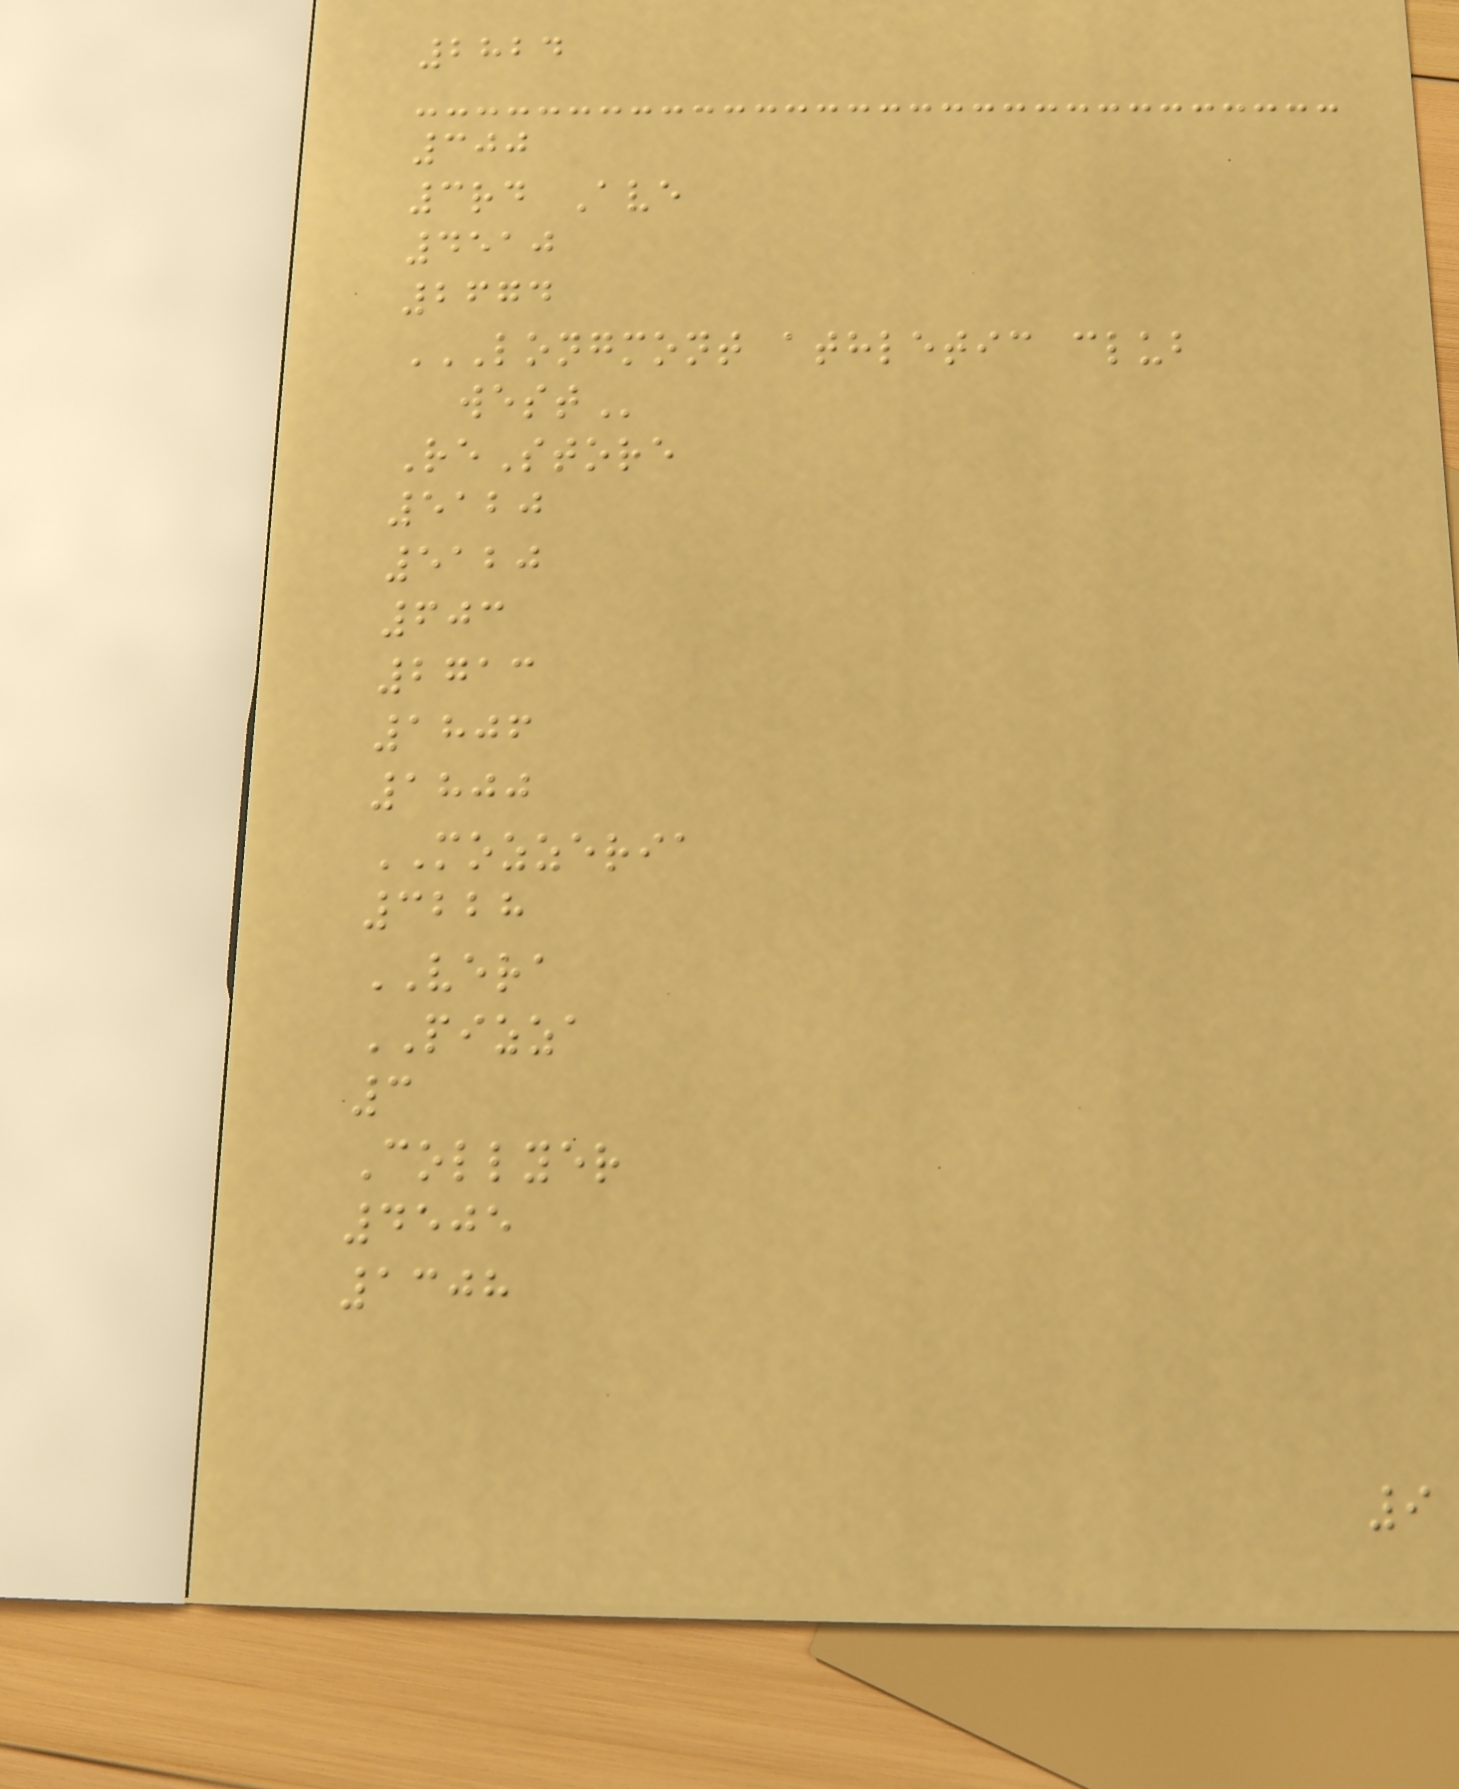2824
300
3rd Ave
4510
2674
LONGMONT ATHLETIC CLUB
WEST
ReStore
5120
5120
603
2713
1806
1800
MOZZERIA
3228
VERA
PIZZA
3
Collyer
4505
1308
9
